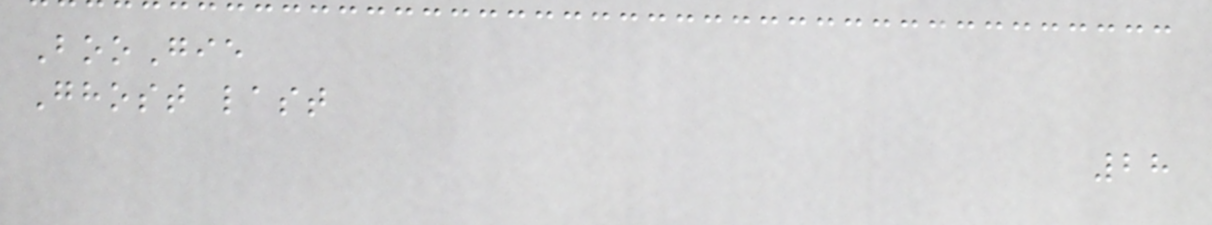BooGie
Ghost last
28
